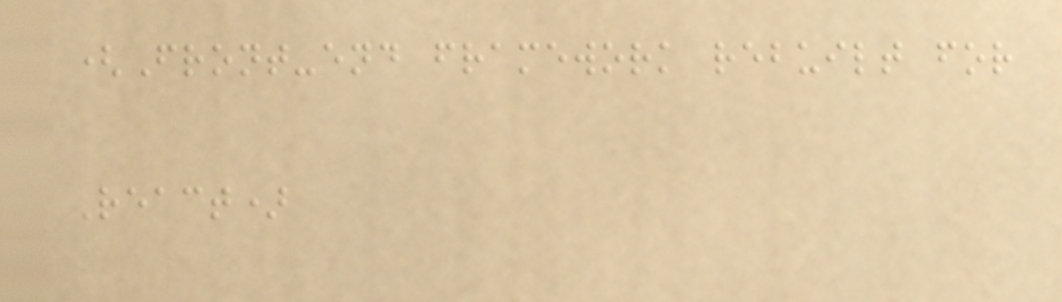(Front-end framework rebuilt for
React)
